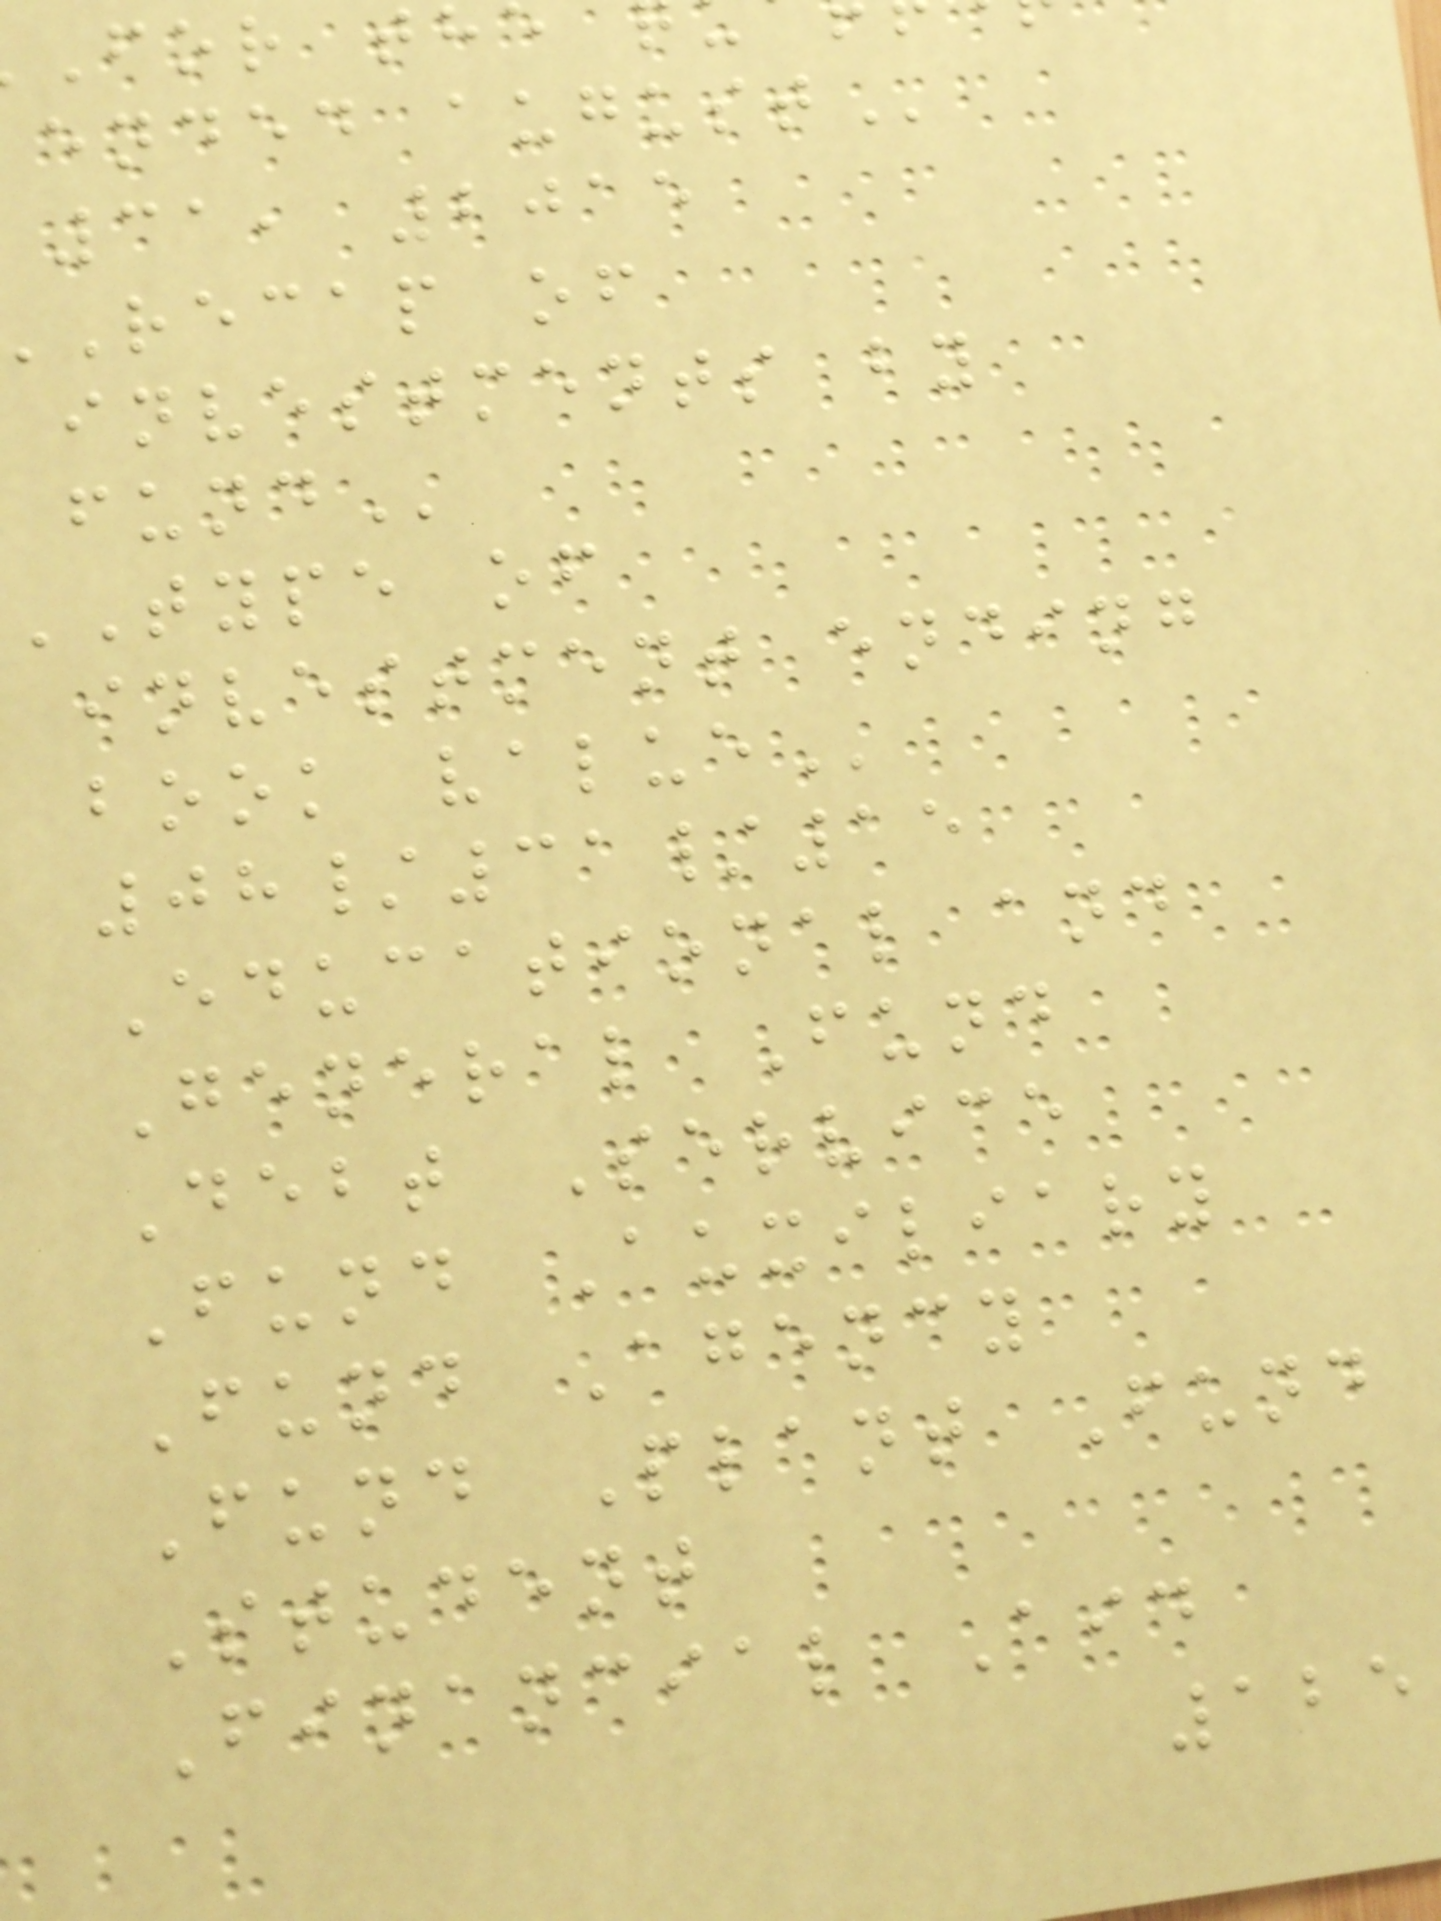ended
31, 2015
recap of
investments by
TYPE of
investment ending
book
08/31/15
Educational and
General Fund
Debt Service
Fund Auxiliary
Fund Agency
Fund Plant Fund
Student
Financial Aid
125
